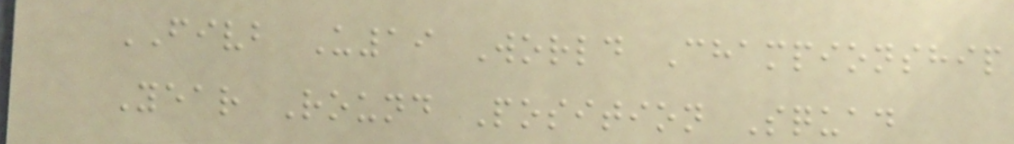FIVB U19 World Championship
Year Round Position Squad
